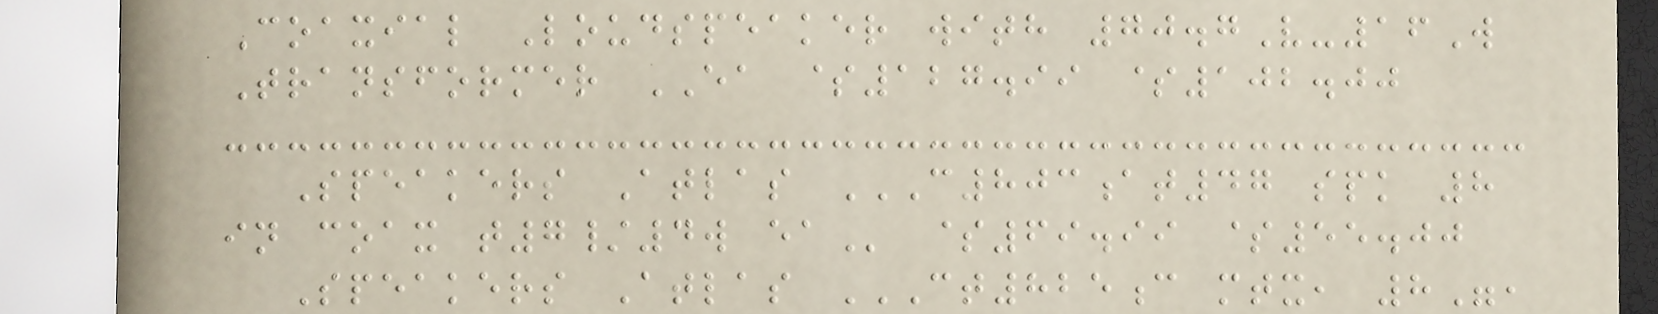Coaxial Loudspeaker with 70.7V-16W
Transformer EA $127.99 $102.00
Speakers Atlas C803AT47 SPK 8
IN COAX T7/4W EA $69.99 $55.00
Speakers Atlas CT825C MTX, 8",
